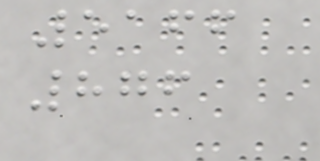5166
876
